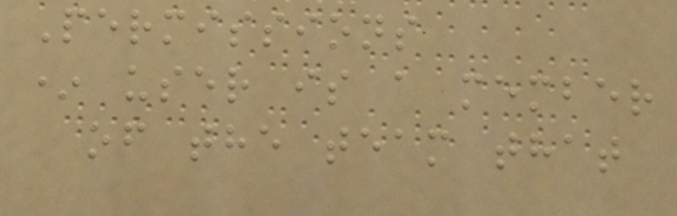Permissions
* user is a member
of the team that
